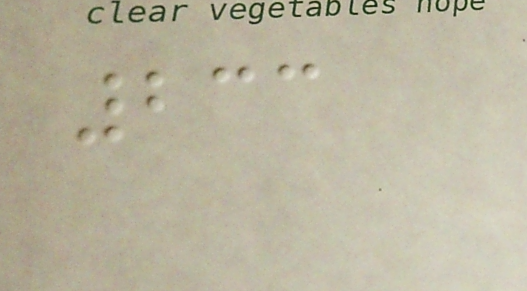233
